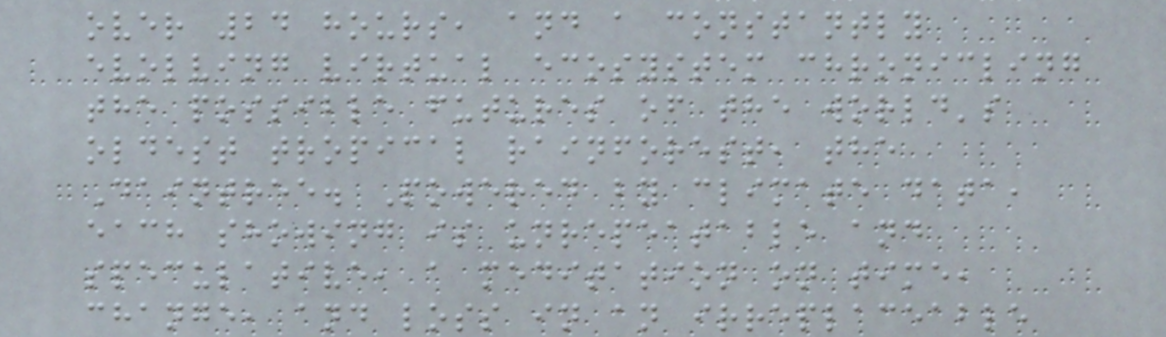over 24 hours, and a constantly
evolving virtual ecosystem chronicling
the possible futures of the world's
oldest tropical rainforest, the
Daintree. Powered by climate data,
each showing is unrepeatable and
speculative, a meditation on time,
change, and loss in an irreplaceable
